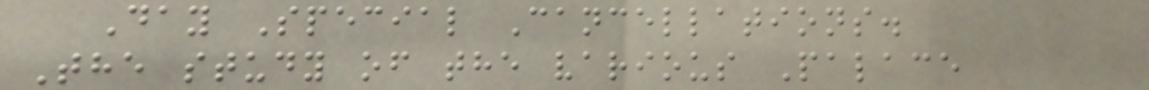Day Special Cancellations.
The study of the various Palace
